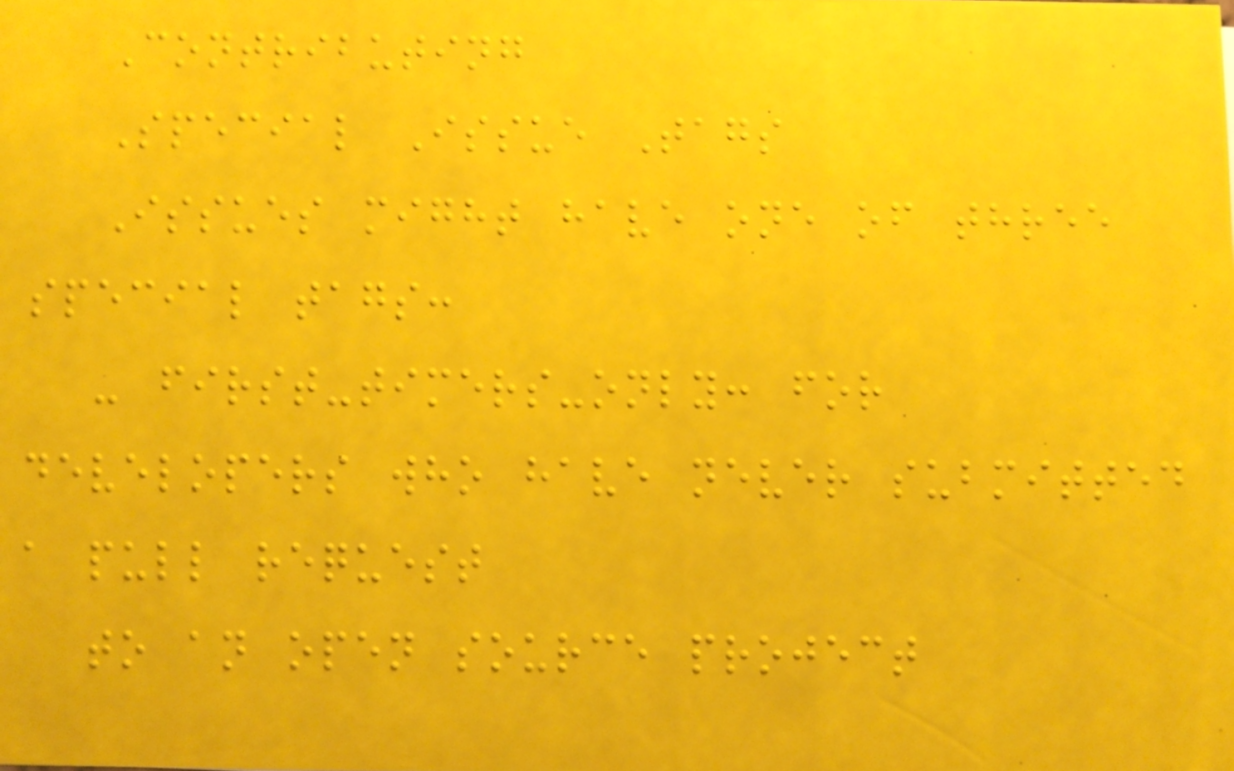Contributing
Special Issue Tags
Issues might have one of three
special tags:
- first-timers-only: for
developers who have never submitted
a pull request
to an open source project
